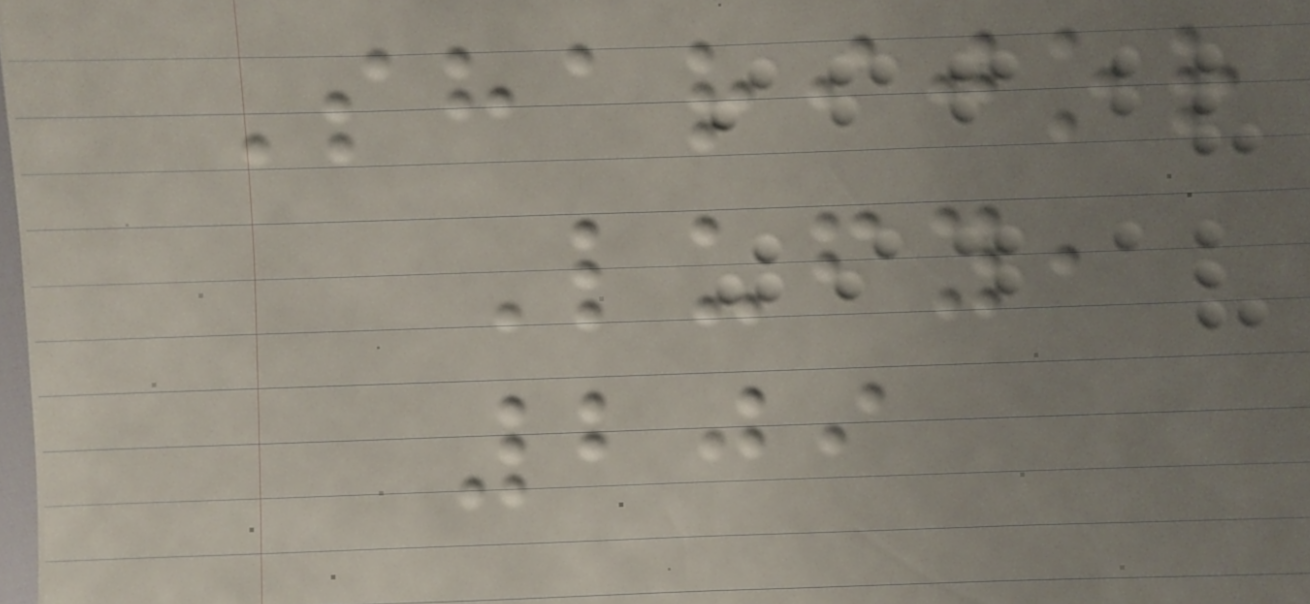Sharijor
Lufy,
209
